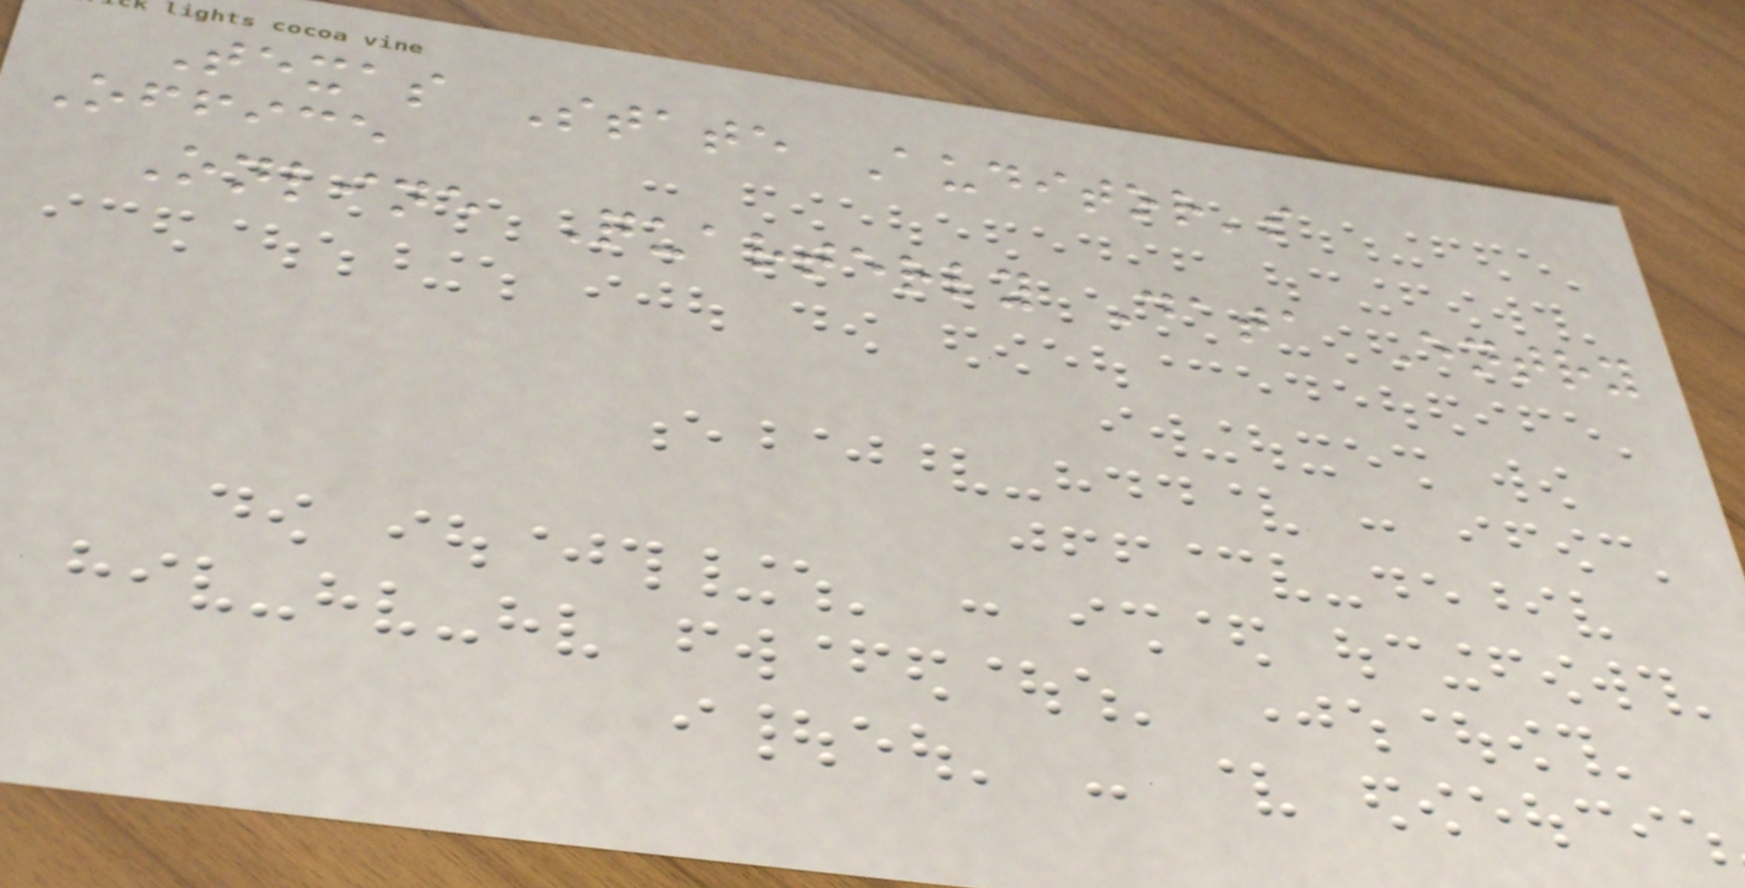Texas State Auditor's
Office
Online Quarterly Data Entry
